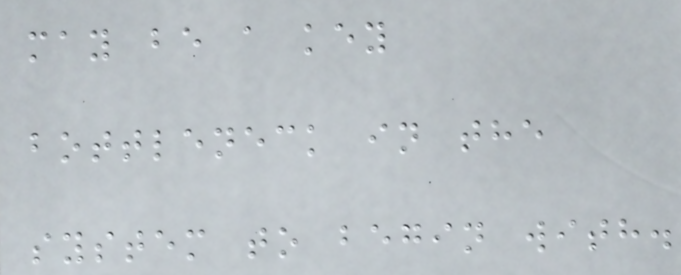may be a key
bottleneck in the
system to begin with.
